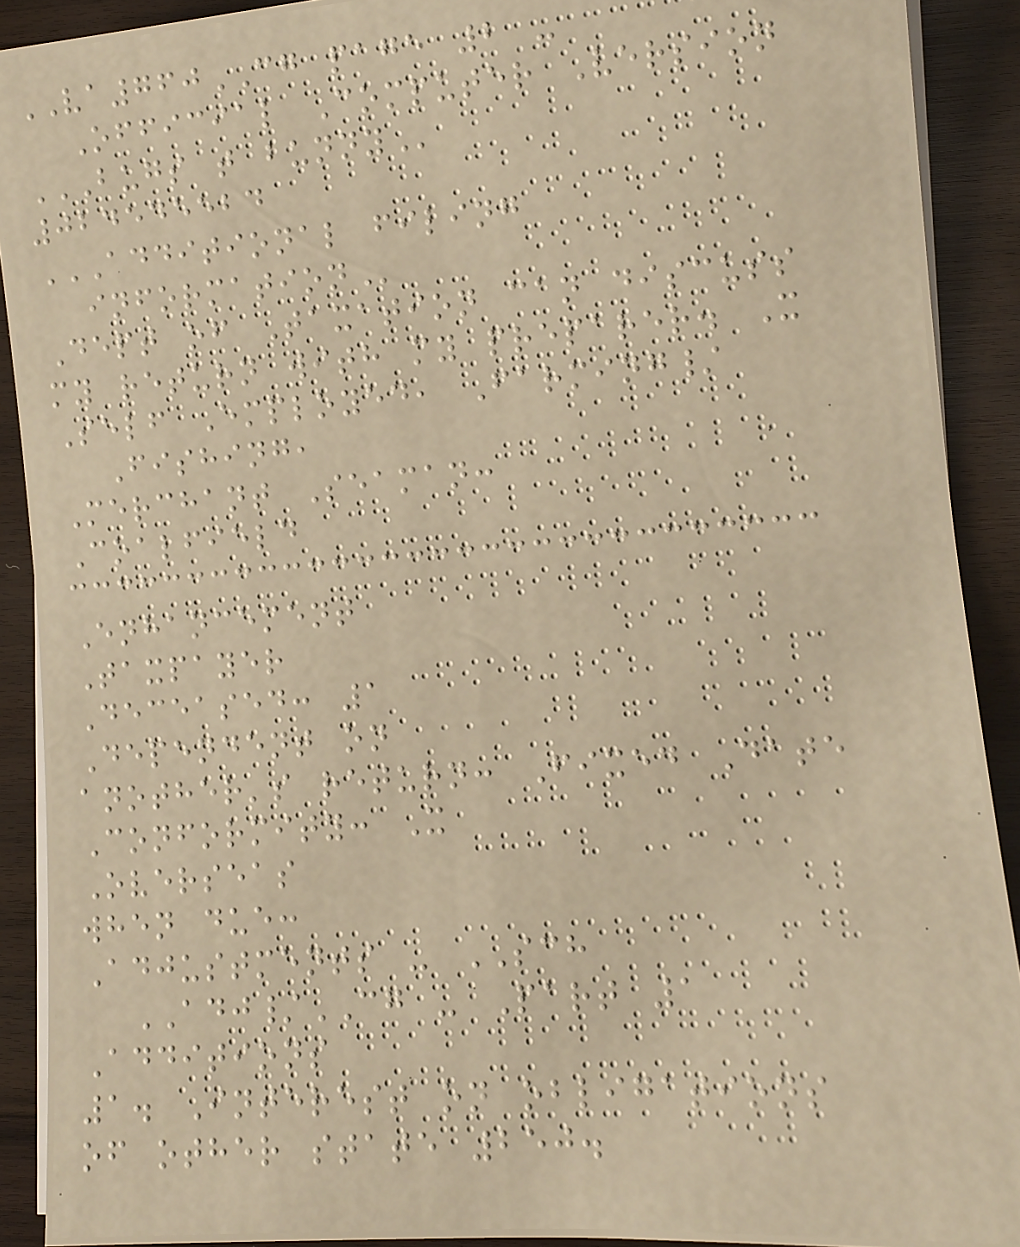VA760CG page 2 -
Official Computer Version
BUGS T BUNNY
024545524
ADDITIONAL FILING
INFORMATION
Dept of Taxation can discuss
my return with my preparer. X
Self Employed, Farming/
Fishing,
Merchant Seaman:
Coalfield
Enhancement
Taxpayer
Deceased: 1
Dependent on
another's return: Fixed Date
Conformity: X
Overseas
when due:
Adjustments - SCH
ADJ/CG - Part 1
Additions
1. Interest on obligations
of other state 250.
